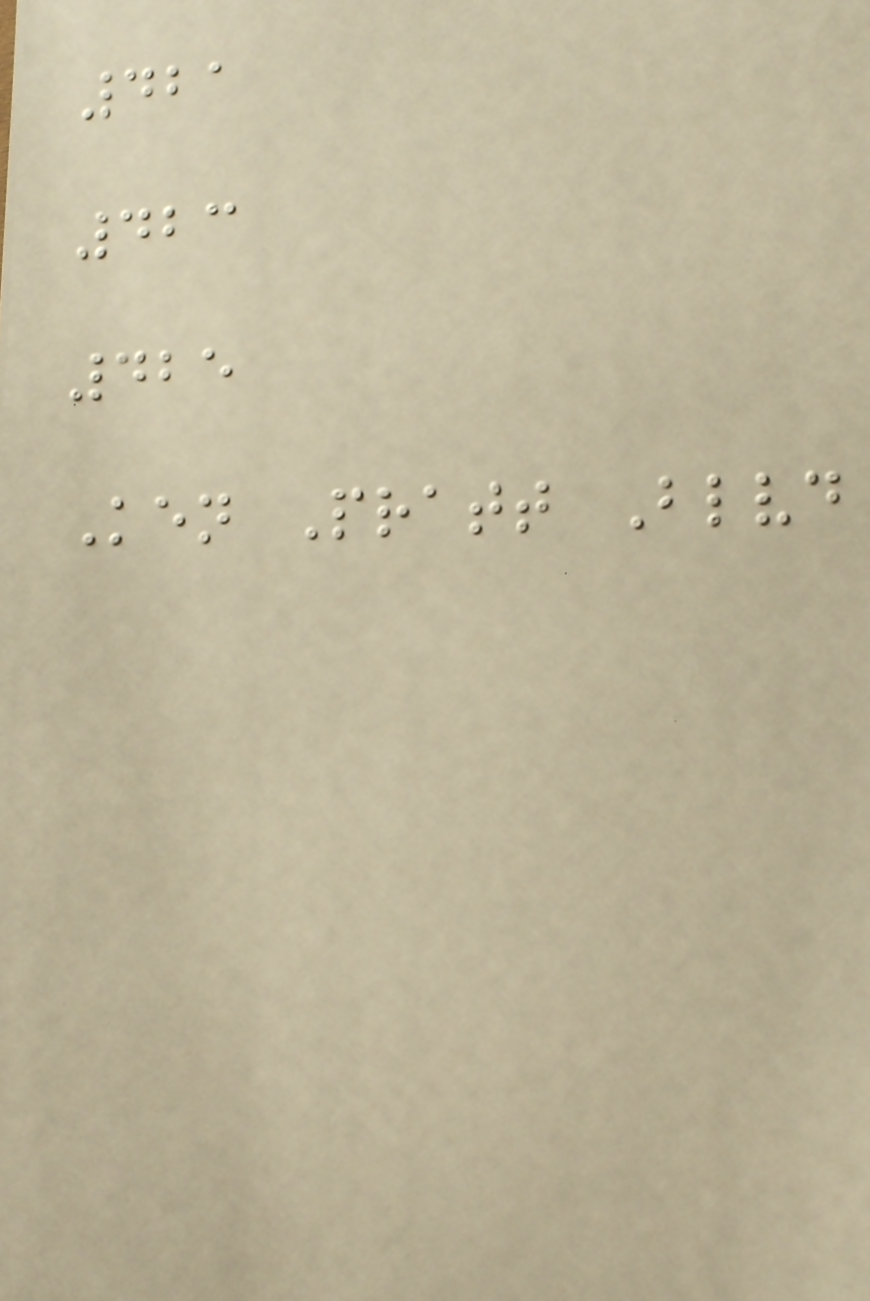421
423
425
Ken Pratt Blvd
